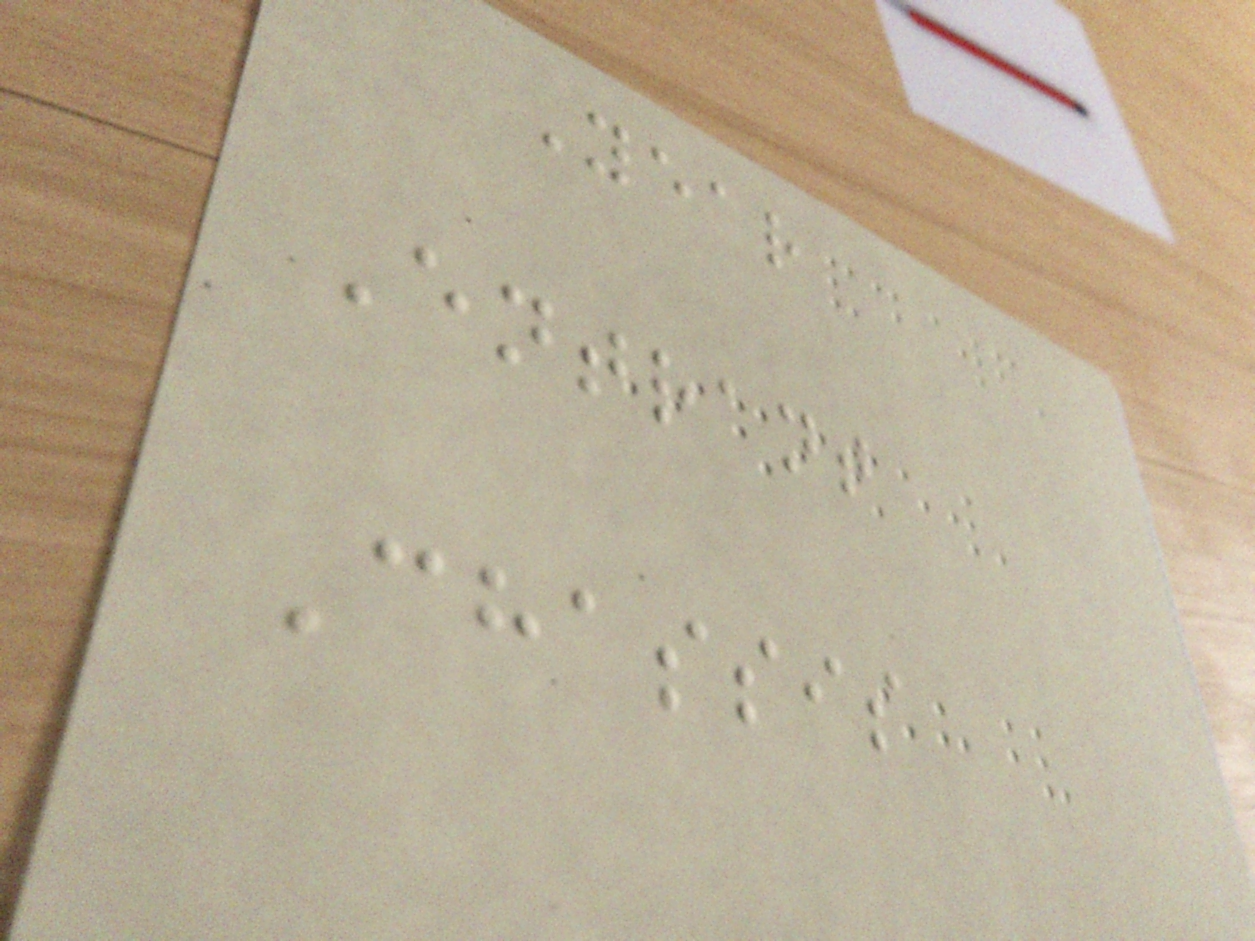Year
Entrant
Chassis
